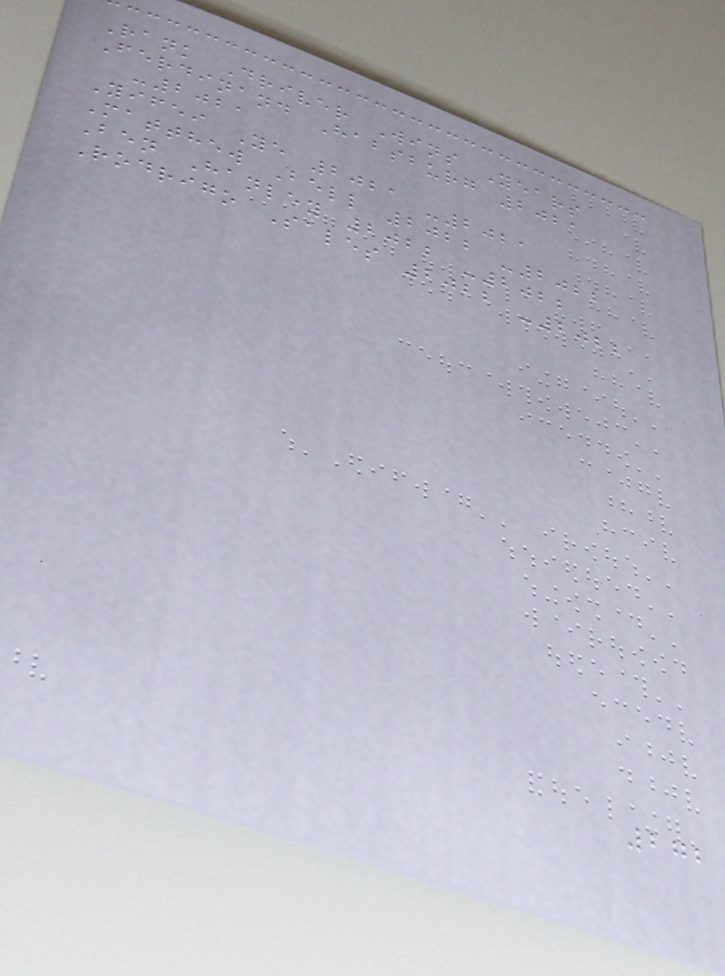Rank Driver Wins Years
Ferdinand Habsburg 2021
-2021
Yifei Ye 2021 -2021
Matthew Bell 2022 -2022
Ben Hanley 2022 -2022
Rodrigo Sales 2022 -2022
272
